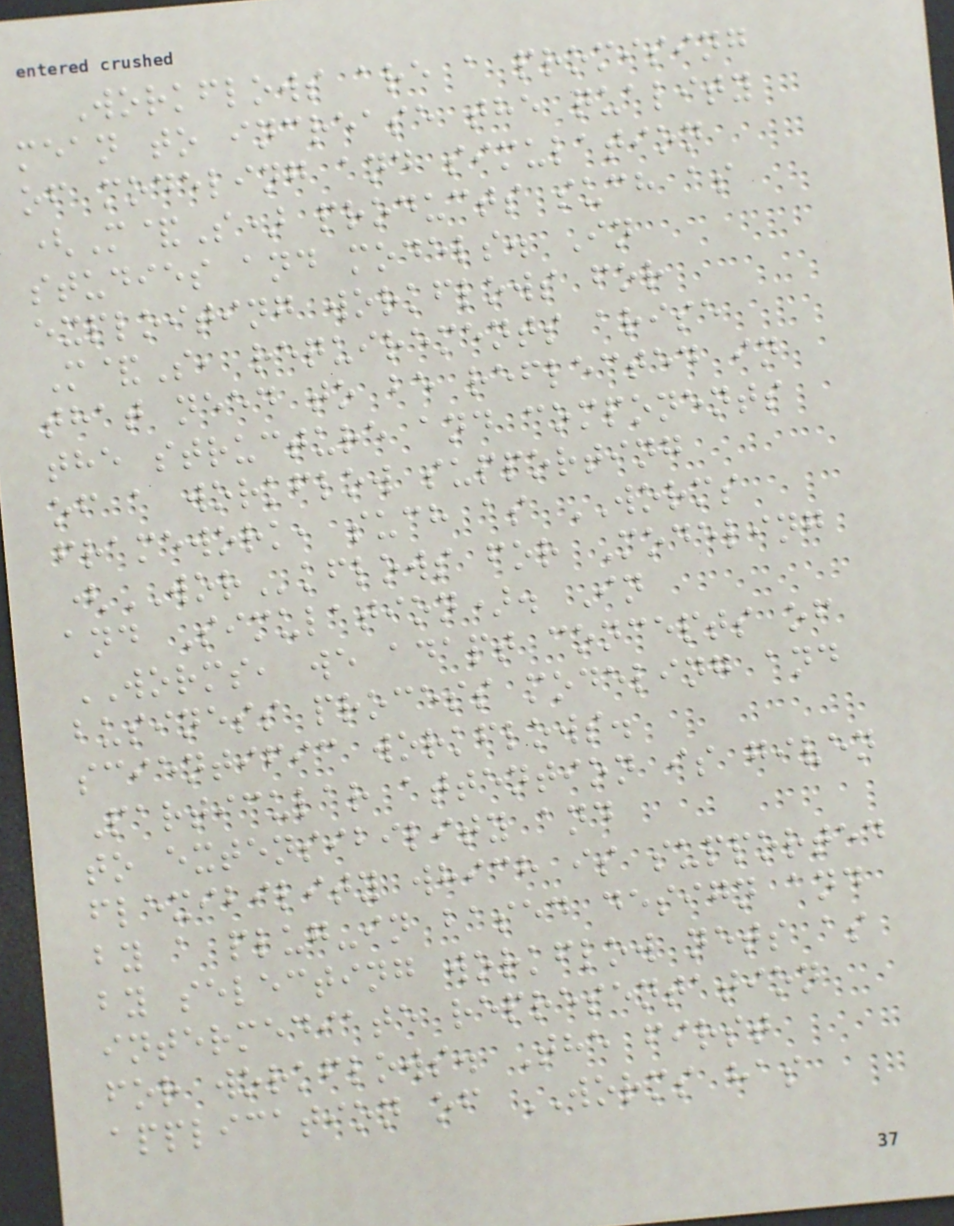Workflows are a promising
mean to increase the quality
of modeling and simulation
(M&S) products such as
studies and models. In
exploiting workflows for
M&S, requirements arise
that need to be reflected in
the structure and components
of a workflow supporting
framework, such as WORMS
(WORkflows for Modeling
and Simulation). In
WORMS, we adapt concepts of
business process modeling and
scientific workflows.
Particular attention is given
to extensibility and
flexibility which is supported
by a plug-in based design and
by selecting workflow nets as
intermediate representation
for workflows. The first
application of WORMS has
